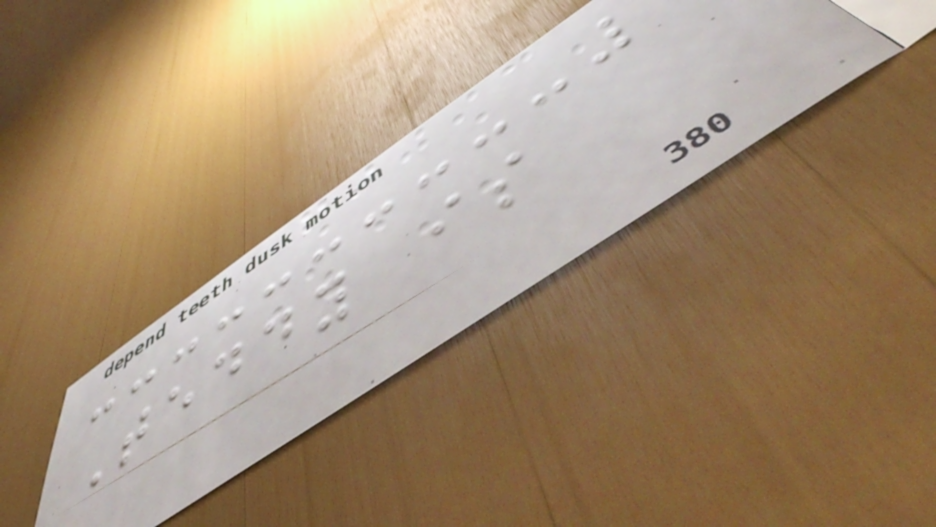Teddy is
